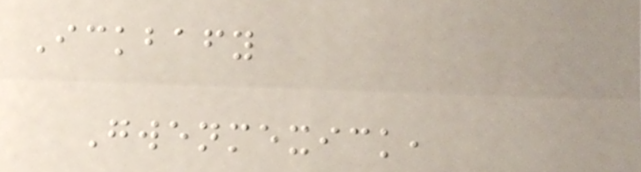Ickbafy
Gwenmexick,
